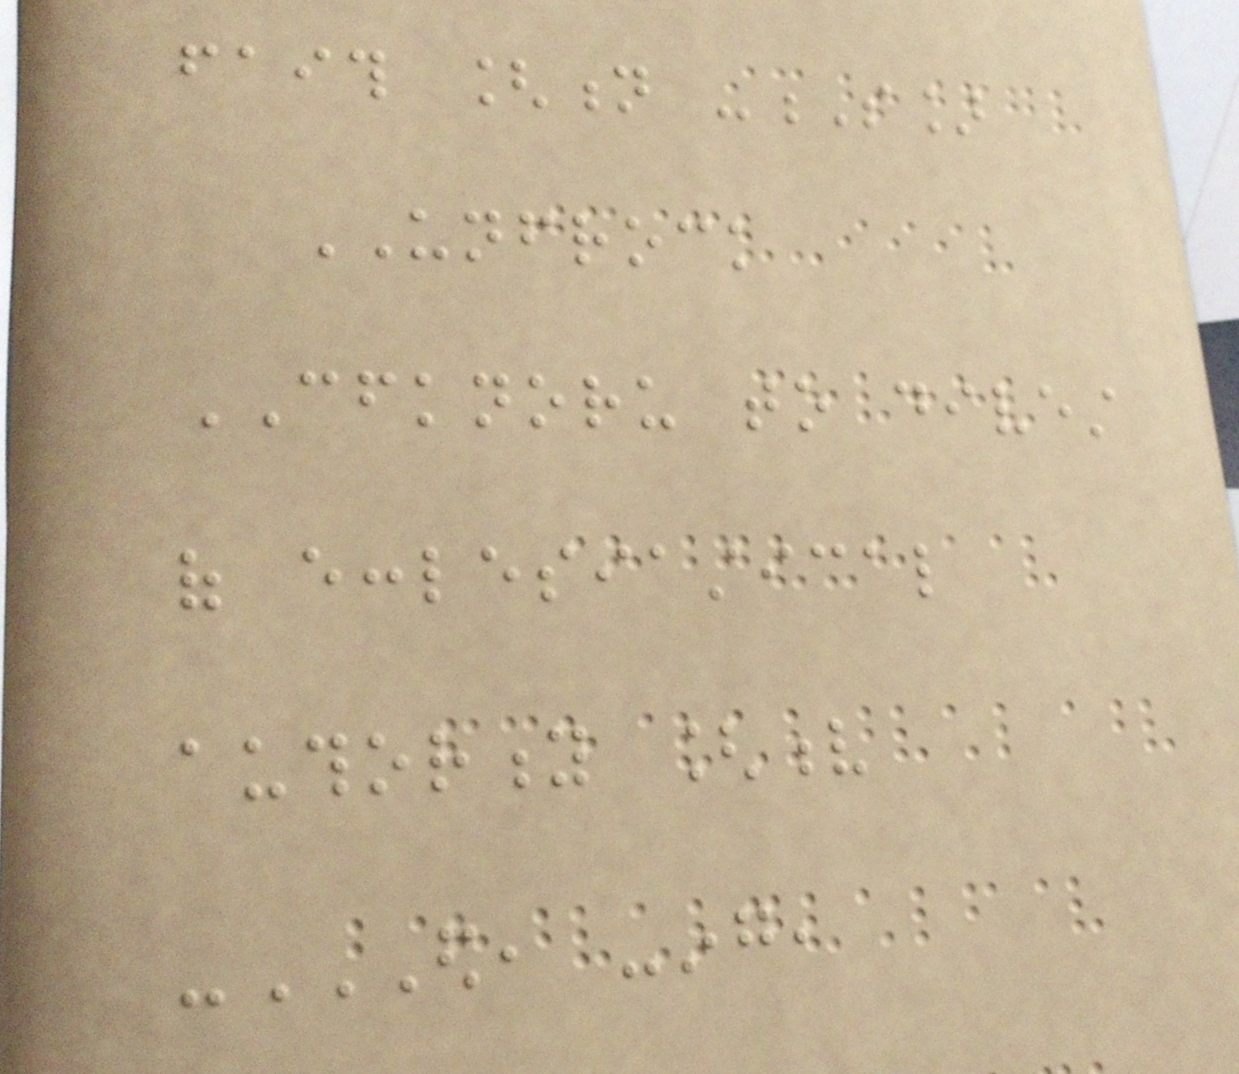faith [n -S]
UNFROCK
CFKNORU to divest
of ecclesiastical
authority [v
-ED, -ING,
